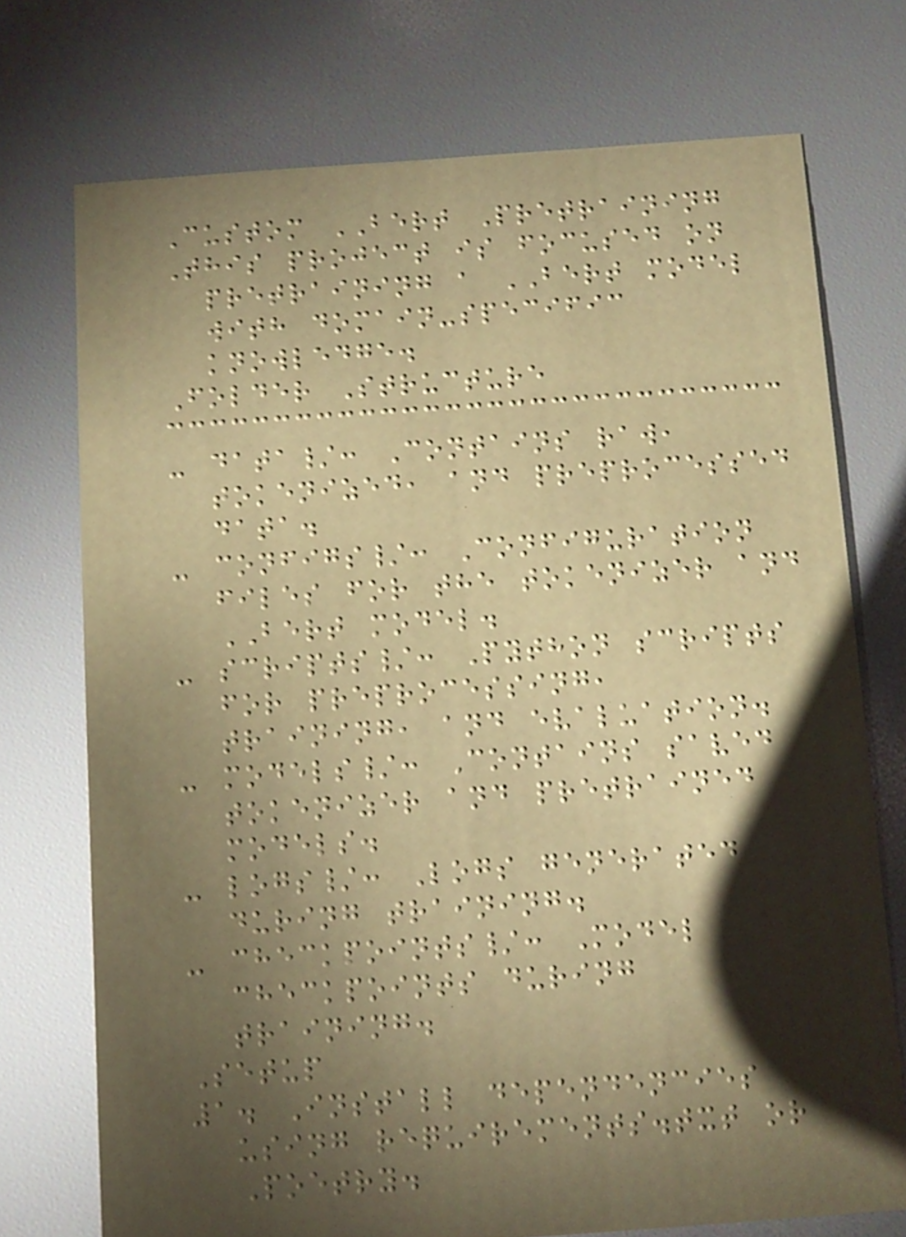Custom BERT Pretraining
This project is focused on
pretraining a BERT model
with domain-specific
knowledge.
Folder Structure
- data/: Contains raw,
tokenized, and preprocessed
data.
- configs/: Configuration
files for the tokenizer and
BERT model.
- scripts/: Python scripts
for preprocessing,
training, and evaluation.
- models/: Contains saved
tokenizer and pretrained
models.
- logs/: Logs generated
during training.
- checkpoints/: Model
checkpoints during
training.
Setup
1. Install dependencies
using requirements.txt or
Poetry.
